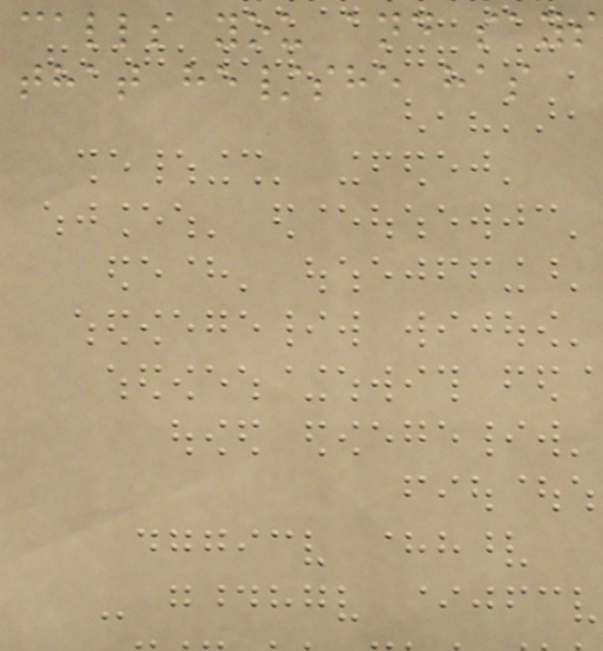calls you and says
that he/she has
